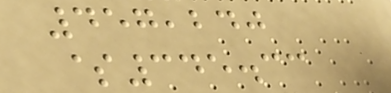457,240
$345.33
